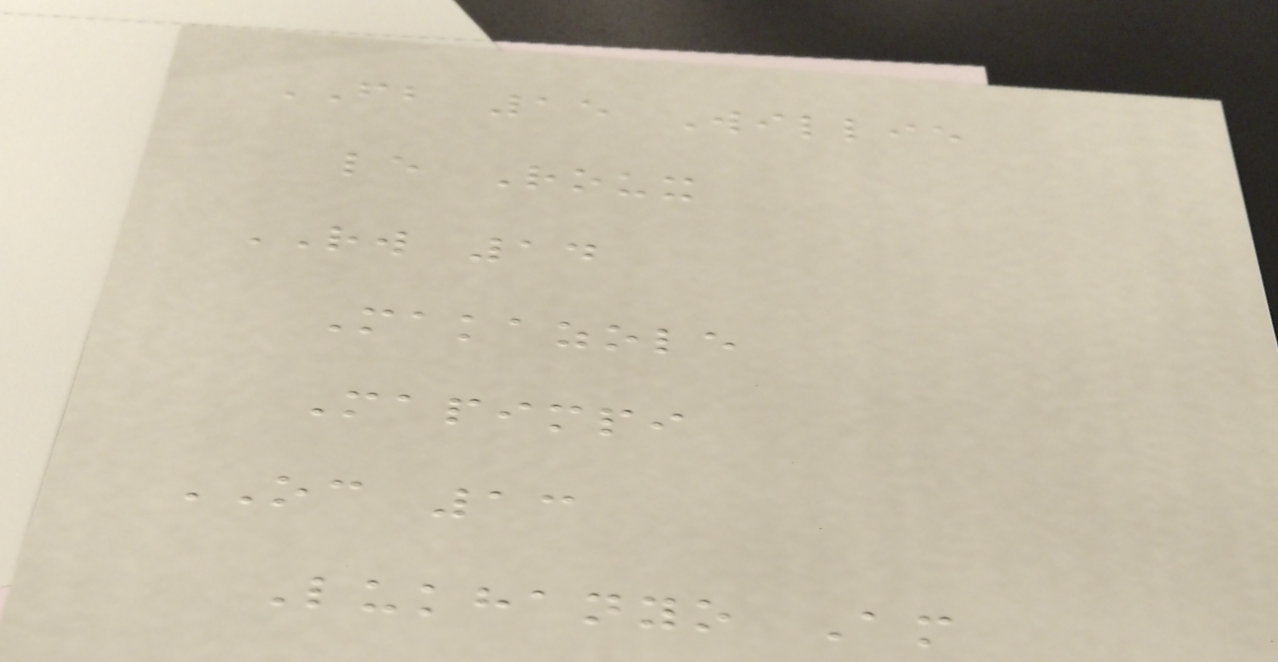FB 15 Willie
le Roux
RW 14
Makazole
Mapimpi
OC 13
Lukhanyo Am
